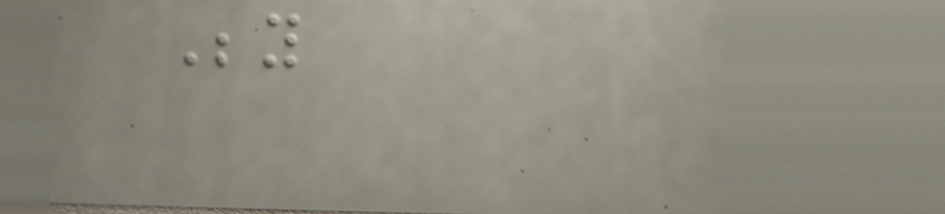Beyond
